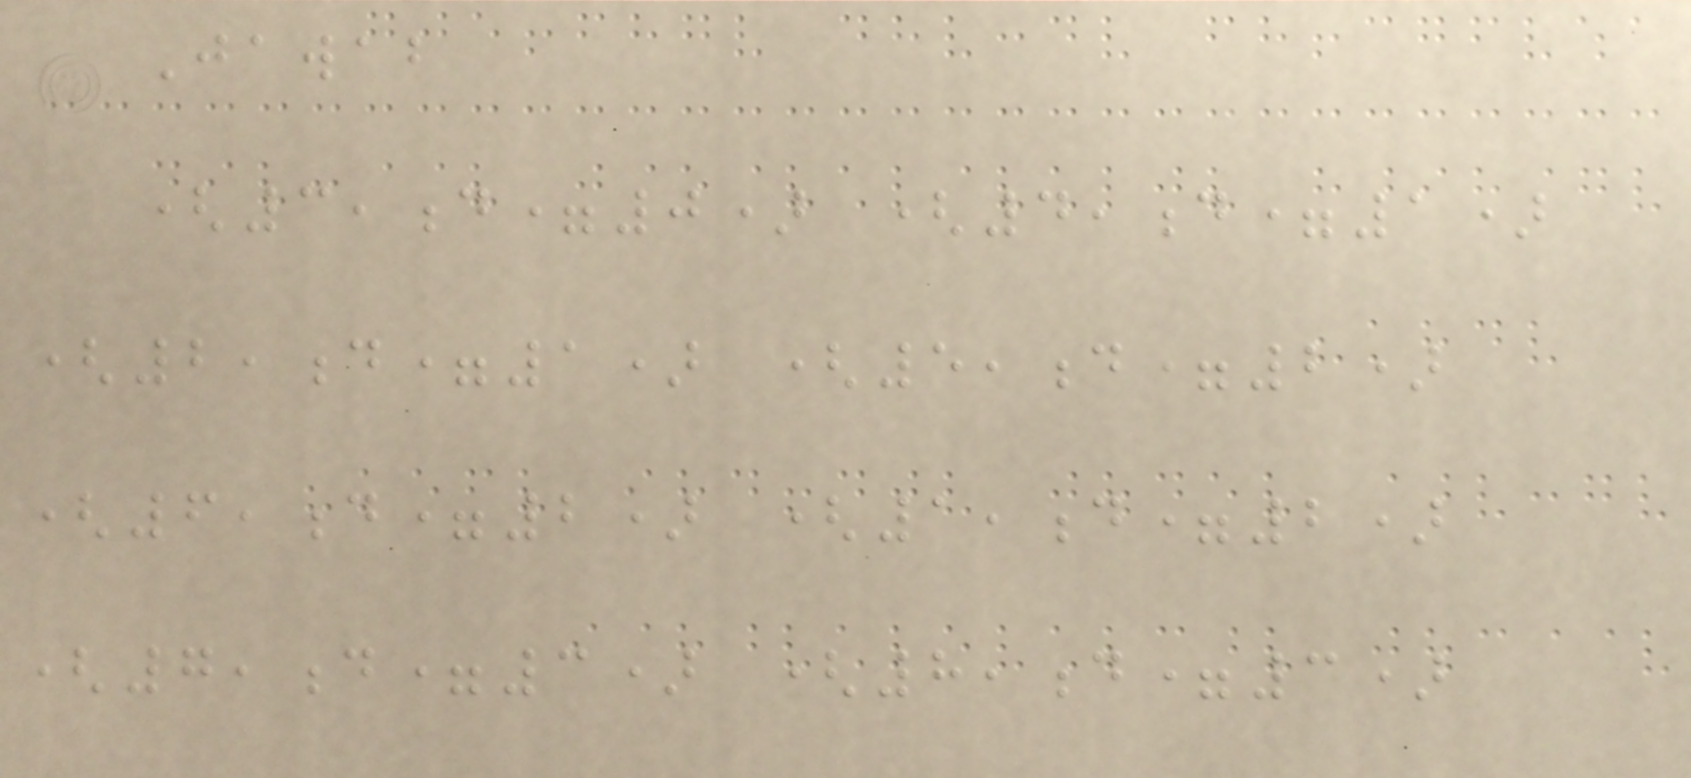Jawab
(3,d=0) (4,d=1)
(2,d=1) (5,d=2)
(6,d=2) (1,d=2)
(7,d=3) (8,d=3)
